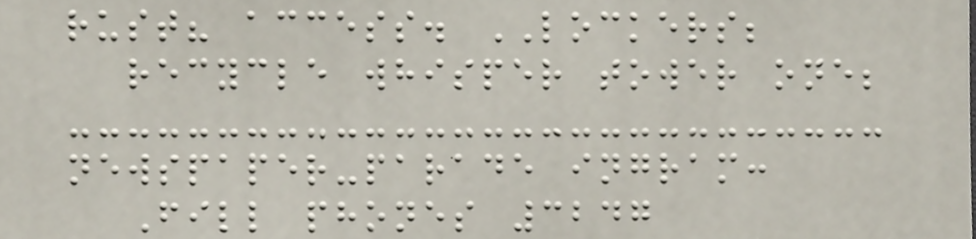rust? access. LOCKERS;
recycle whisper tower one;
newspaper-parade ingram:
Fill phones 3247
